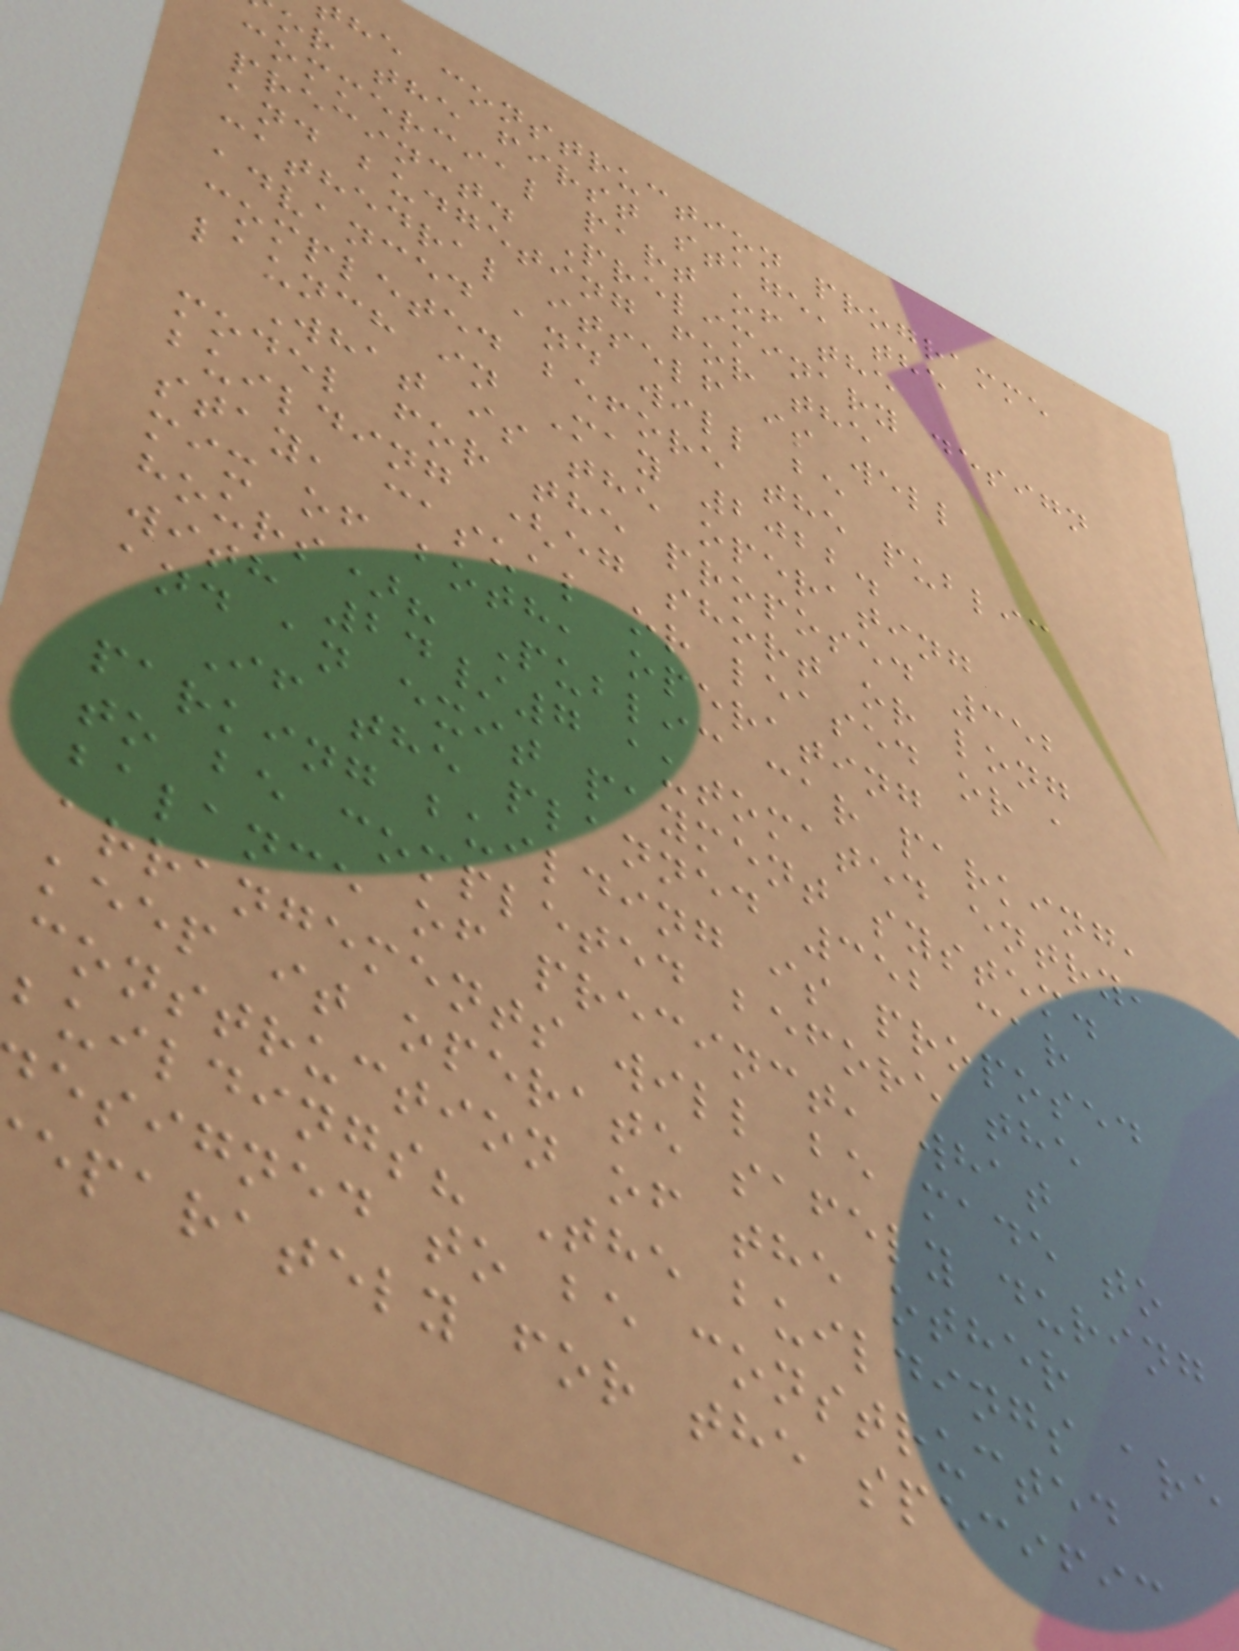he construction programme
or the first stage, the
commercial part of the
precinct. Preliminary design
and budgeting for the
cathedral itself is well
advanced and will be
completed before the public
launch in May 2022.
What is the operating
model for the proposed 352
building (eg short or long
stay, casual or leased or a
mix of both, operating
hours)? Public car parking,
with 24/7 automated entry,
and an exit payment system.
If the planned 352 car
parking building is proposed
to be completed before the
balance of precinct, what
arrangements will be made to
keep it operate safely during
construction of the other
buildings? The buildings are
esigned to be constructed
eparately for the specific
